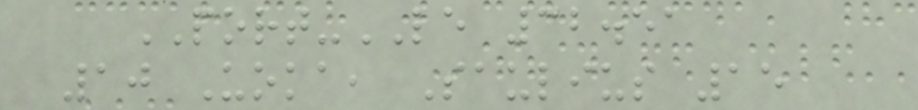PORT-LE 32.51
10 Uoka, Saulius 15
